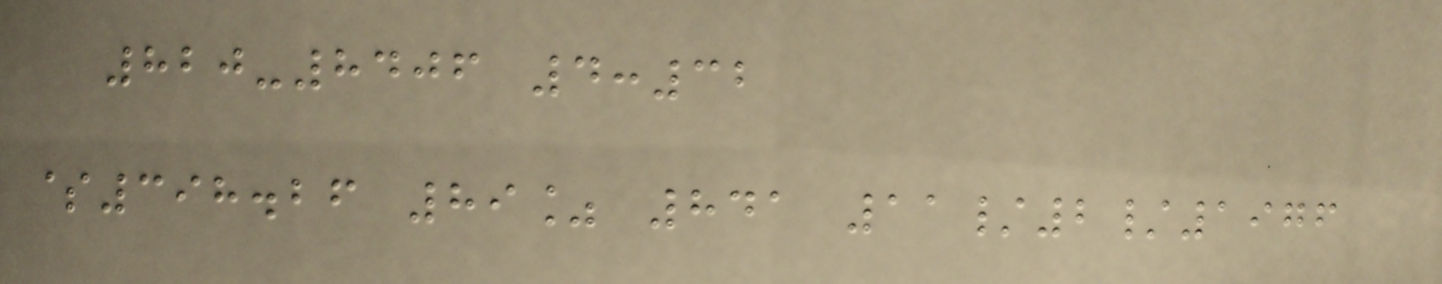820-8406 4:32
$398.26 89% 841 11/2/1976
